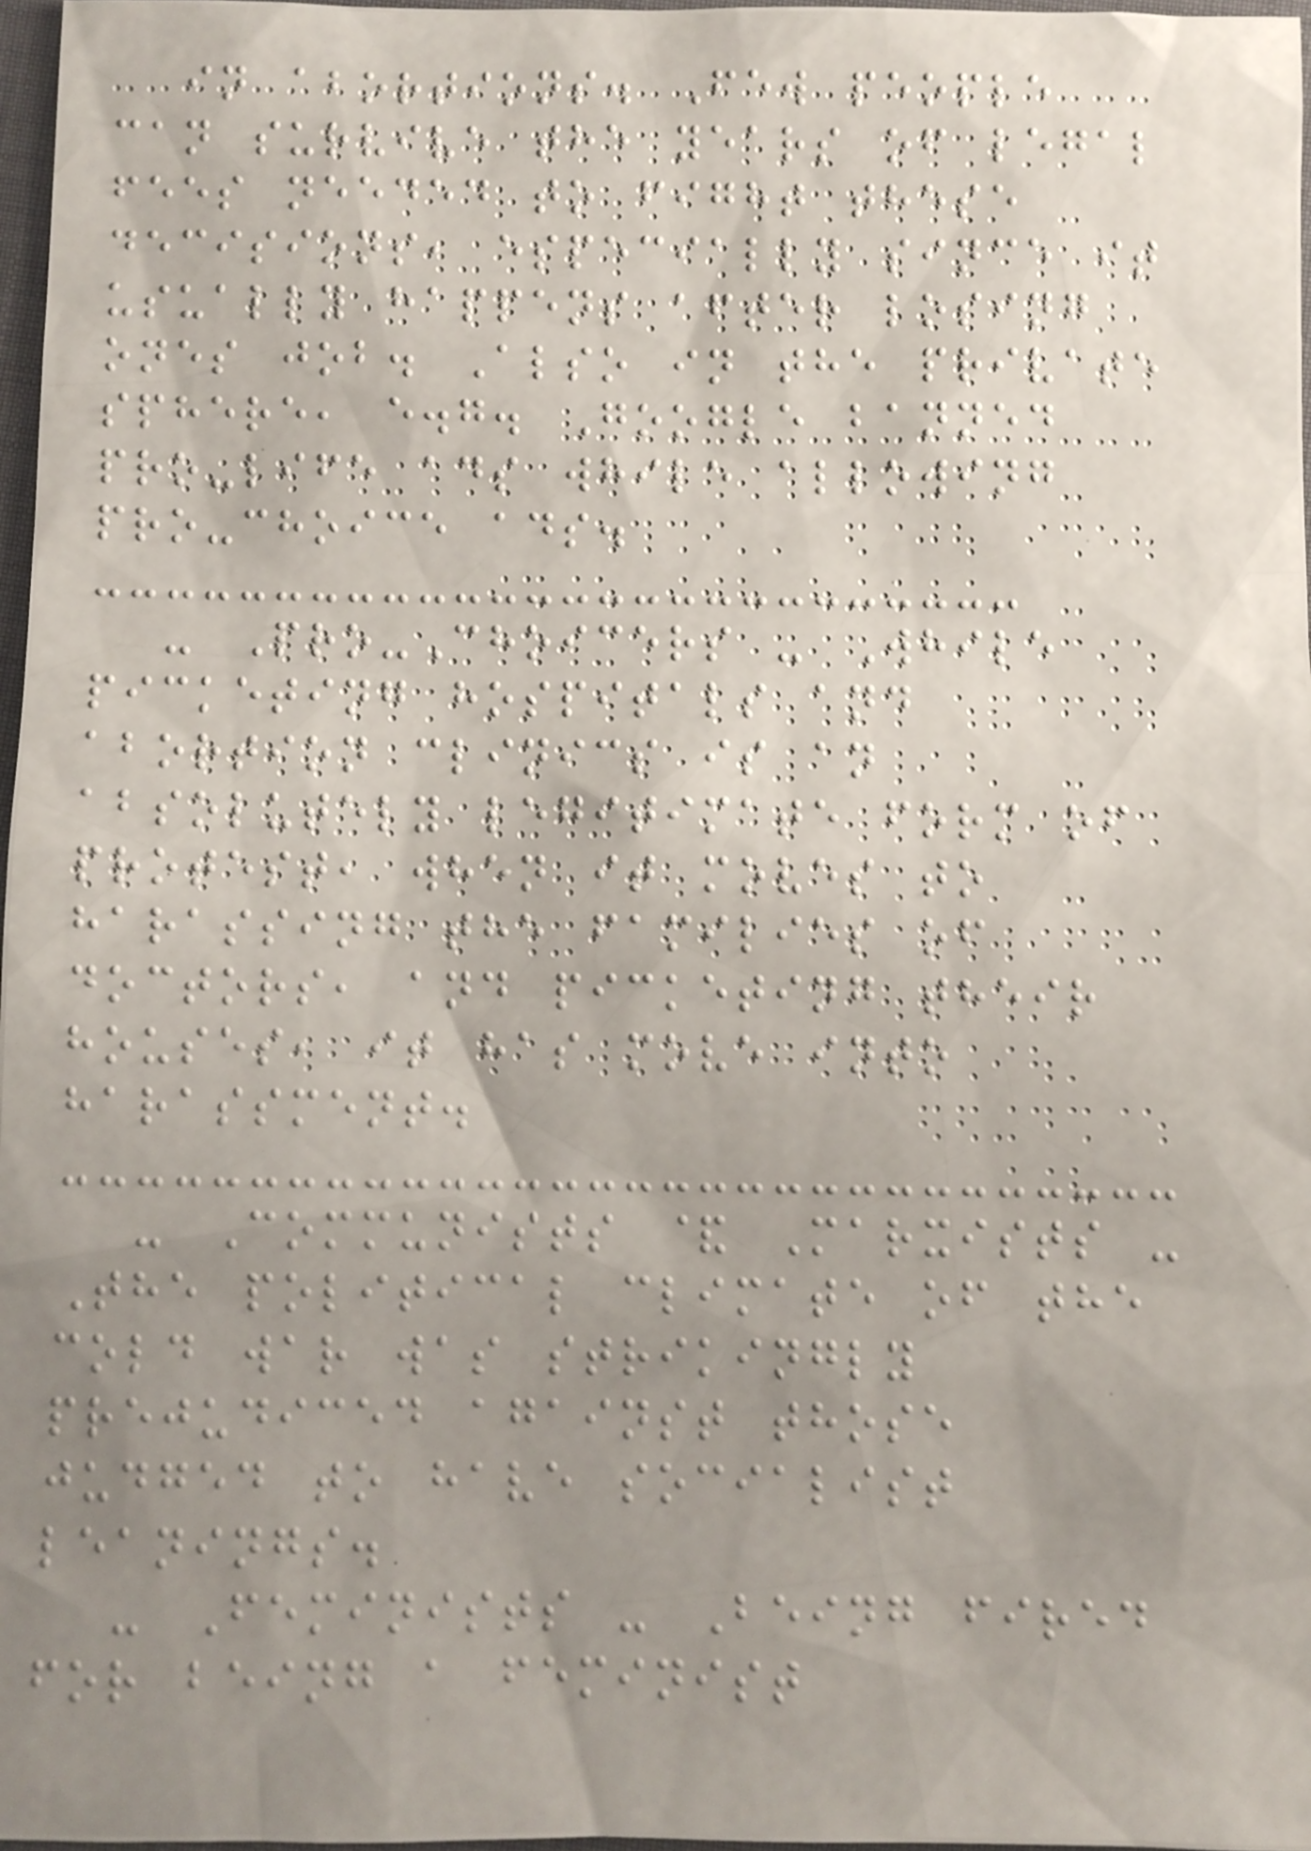in abortions. Few people
can survive the years of legal
fees needed to fight these
decisions, especially since it
usually happens after losing
ones job. Also in the private
sphere, e.g. Google banned
pro-life ads while allowing
pro-choice ads.
- Pro-Choicers - While
picketing hospitals and
abortion clinics is an
absolutely legitimate form of
protest, when it moves to
harassing the families of
doctors, and picketing their
houses, it has move into
harassment.
- Communists & Marxists -
The political climate of the
cold war was strikingly
prejudiced against those
judged to have socialist
leanings.
- Feminists - Being fired
for being a feminist
